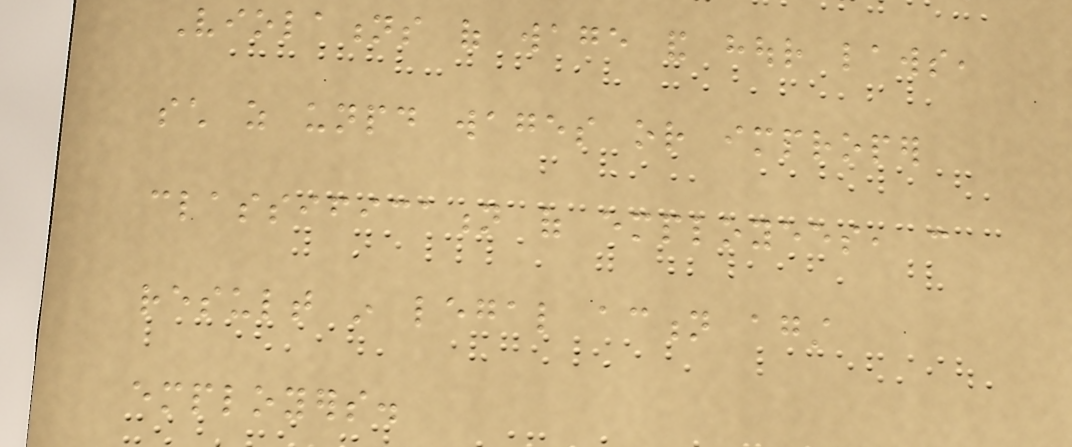Violations of wage and hour laws,
such as unpaid wages or improper
classification of employees, can
result in legal action against
employers.
